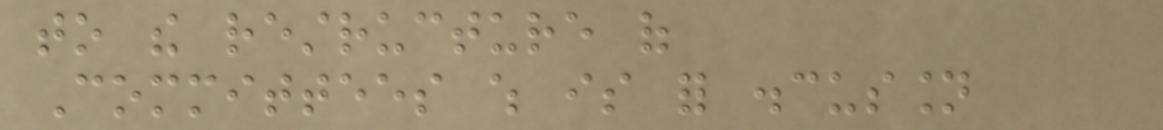to the restructure of
Committees which is for discussion
